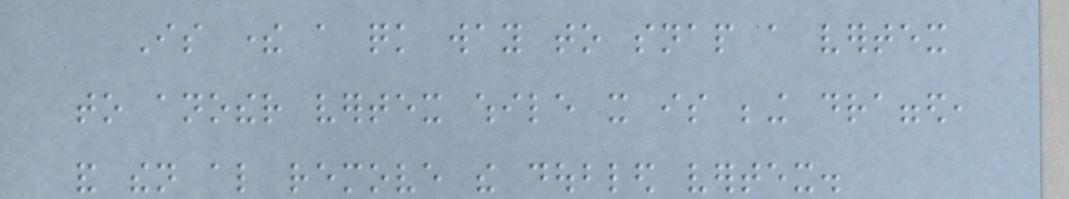Is there a quick way to snap a vertex
to another vertex while it is being dragged,
and then also remove the doubled vertex.
